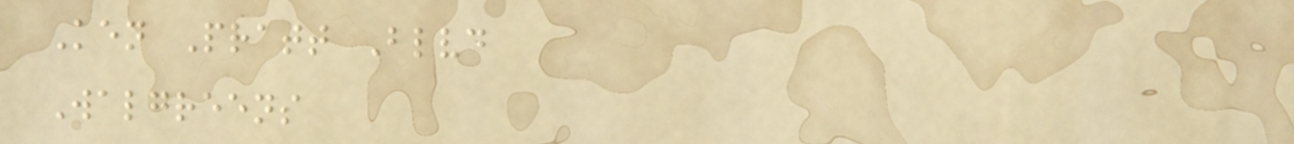Ken Pratt Blvd
Walgreens
